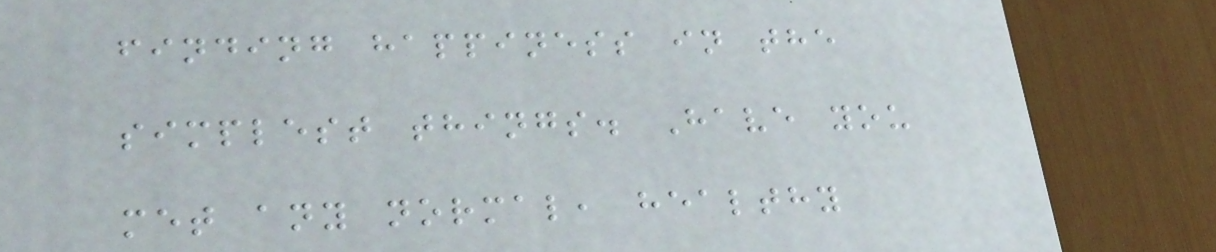finding happiness in the
simplest things. Have you
met any normal, healthy
